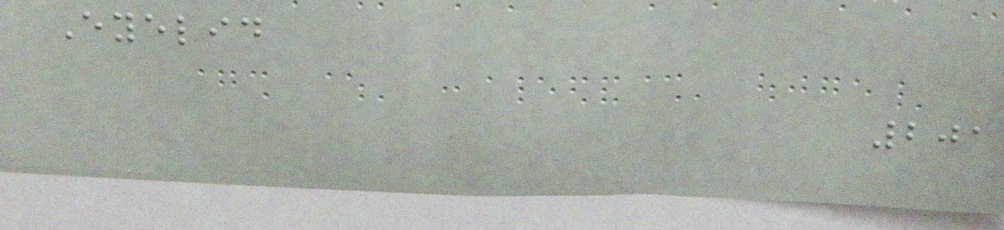Eyelid
201
